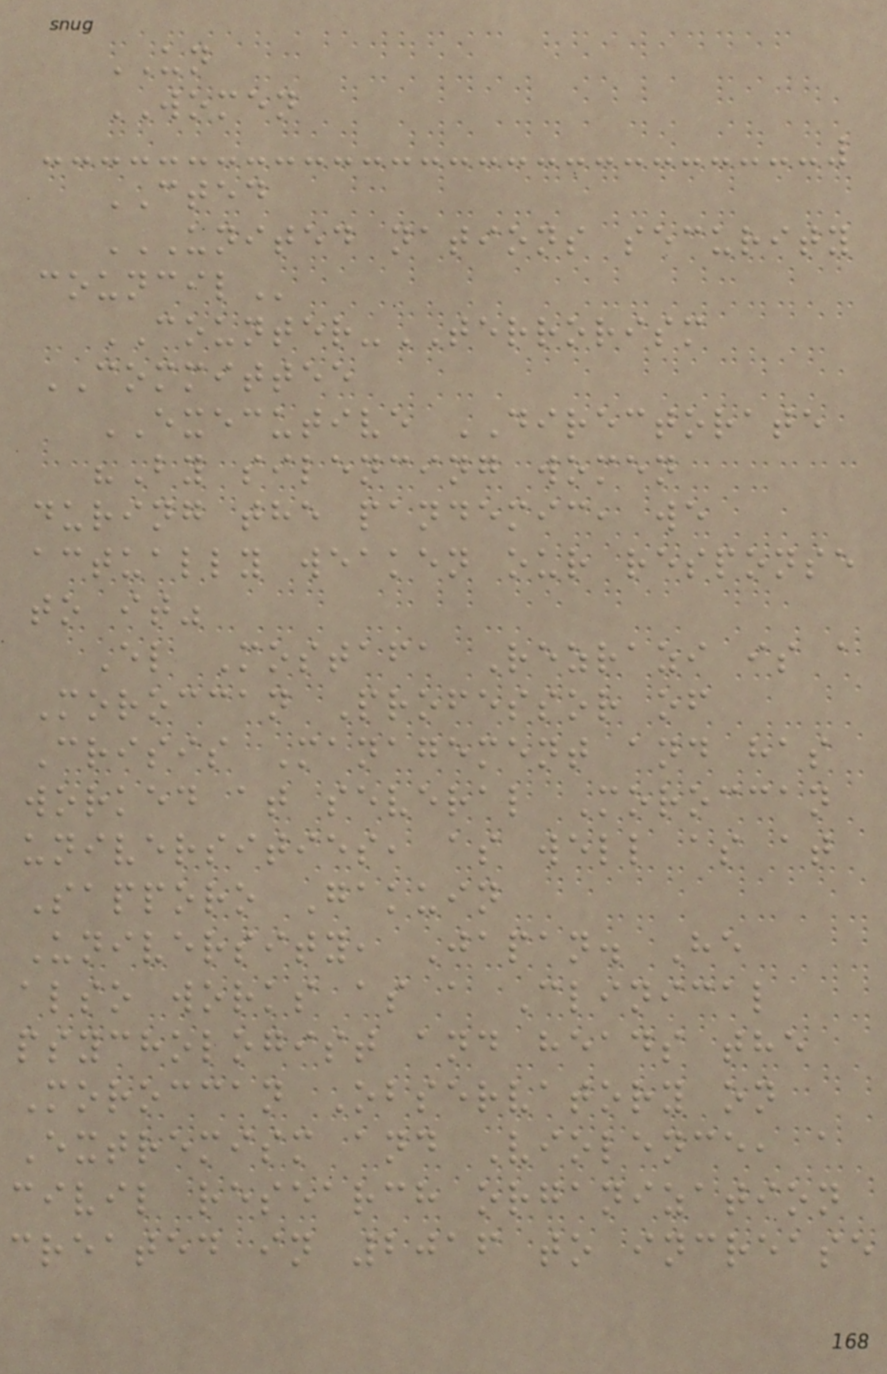UN
WOMEN
CTED
UNITED NATIONS SECURITY
COUNCIL
COUNTER-TERRORISM
COMMITTEE
EXECUTIVE DIRECTORATE
"By silencing women
during the pandemic, we
actually weaken our response
to it"
El Mostafa Rezrazi is a
Moroccan Professor of
Crisis Management and has
worked at several Moroccan
universities, as well as at
Sapporo Gakuin
University, Japan. He
also works as a Clinical
psychologist and heads the
Moroccan Observatory on
Extremism and Violence, a
civil research organization
created in 2016 to increase
